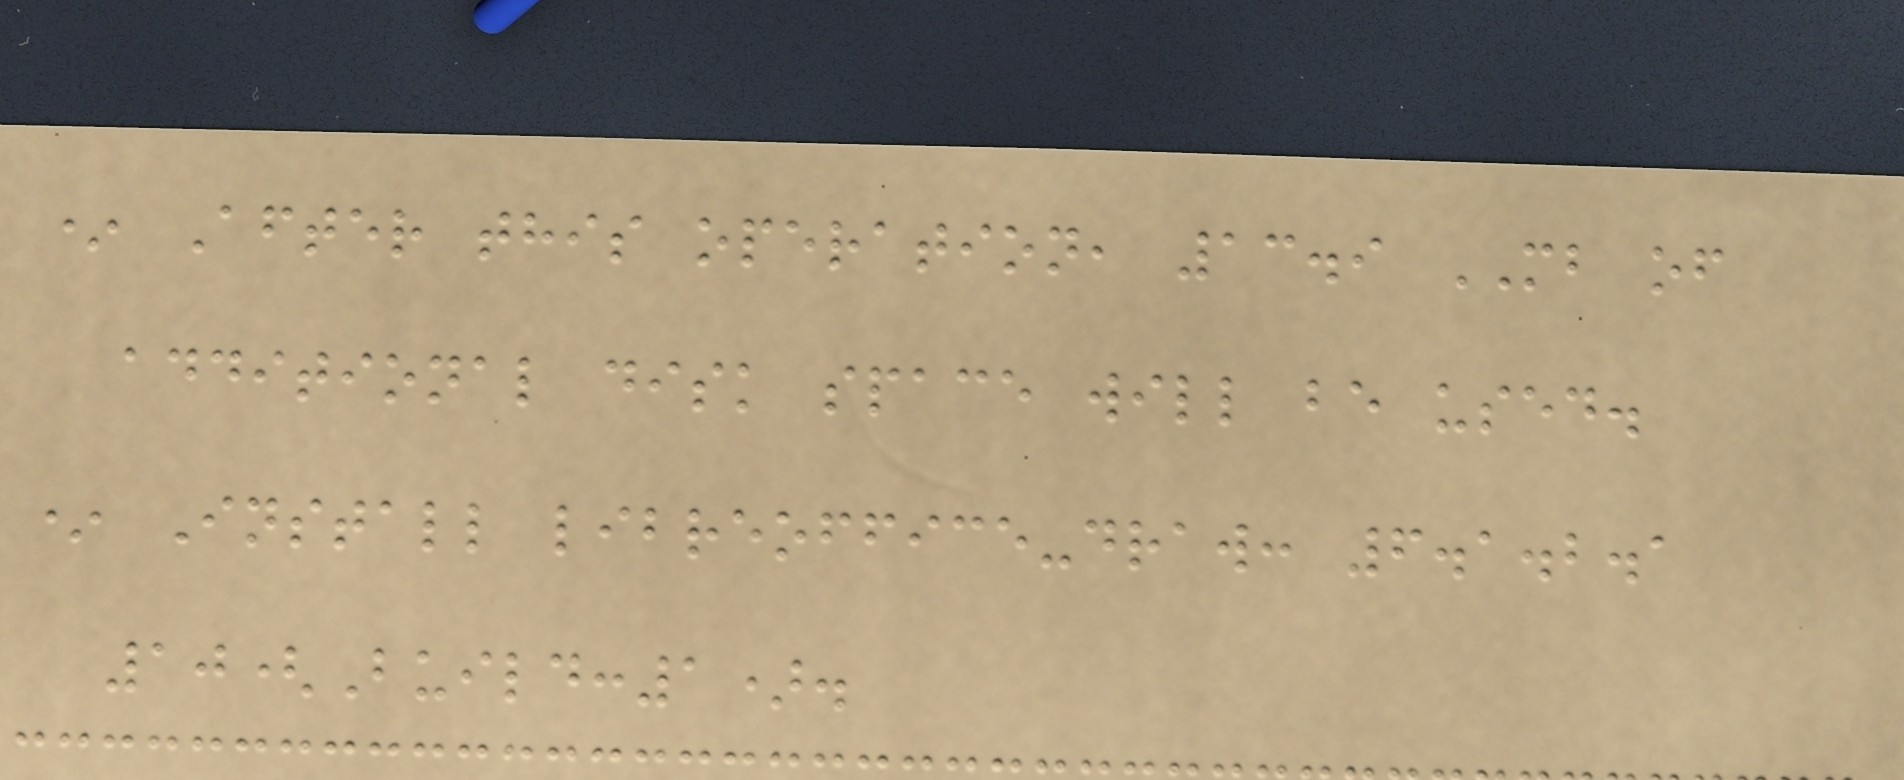* After this operation, 13.9 MB of
additional disk space will be used.
* Install libreoffice-draw: 6.1.2.1
10(Build:1).
